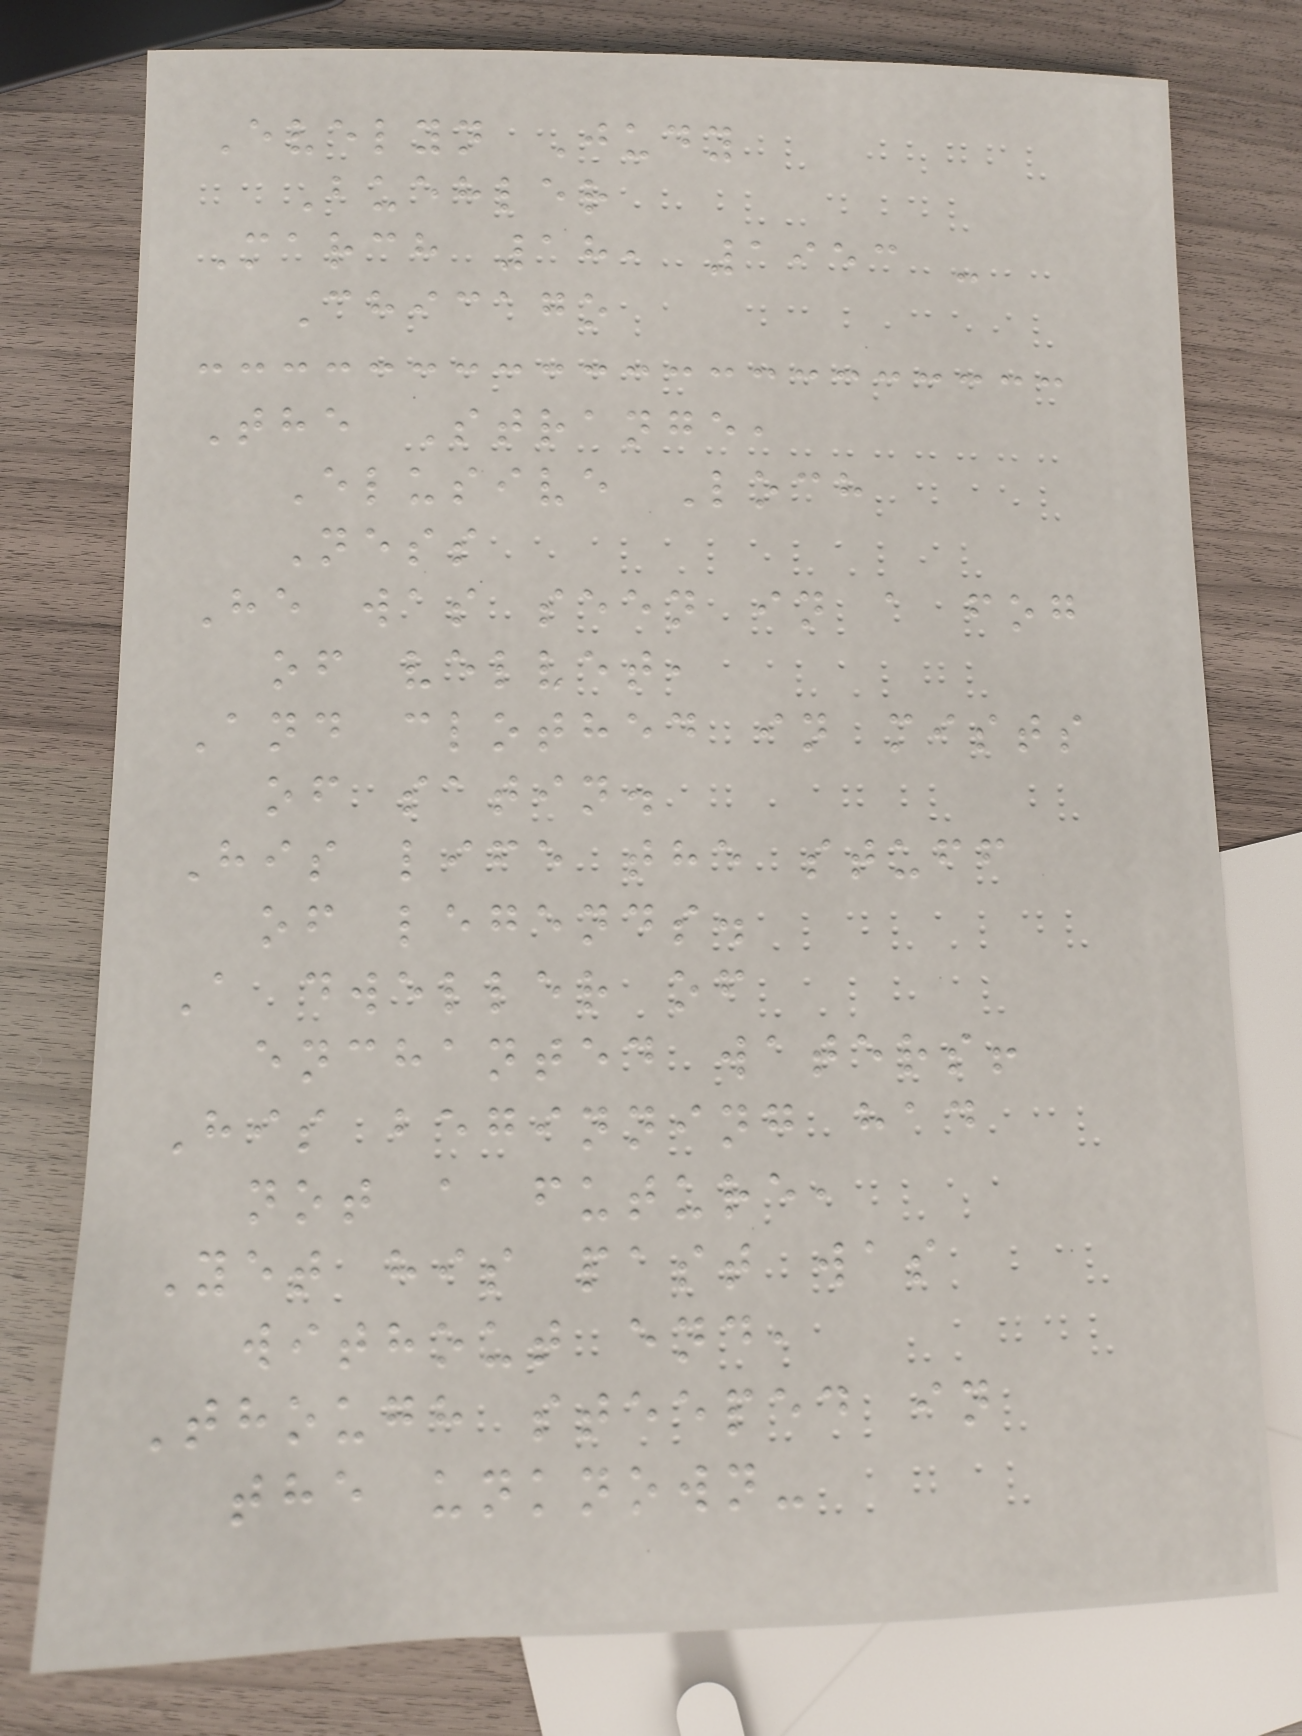Evelyn Judy
Buehler
March 18, 1953 -
Chicago
The Strange,
Elusive Loch
Ness
He was seen in a fog
of velvet,
And clothed in mists
of satin.
His life the stuff
of legends.
A dweller of
enchanted waters!
His beginning had
not a future,
Yet his past was
without end,
Though steeped in
the unknown-
